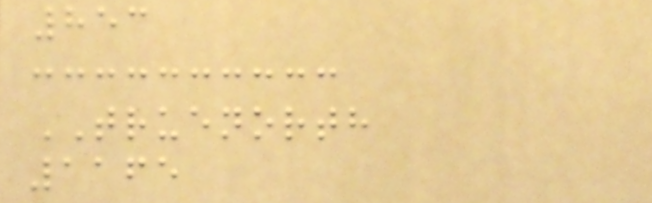853
TRUENORTH
1165
